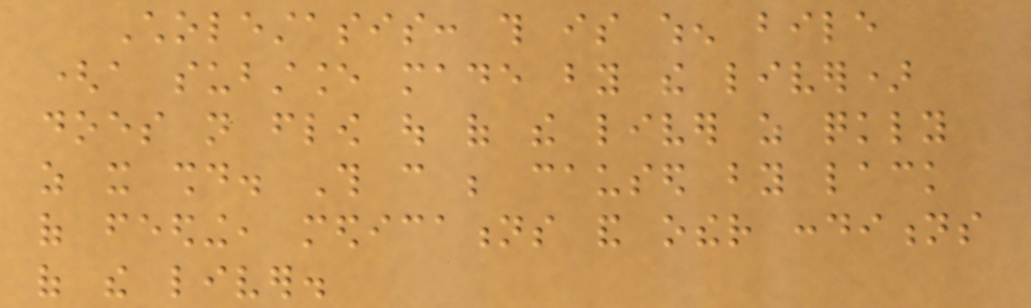Cholestasis: this is when bile
(a substance made by the liver)
does not flow out of the liver as quickly
as it should. This can be caused by lack
of feeding, medications and other conditions
of the liver.
